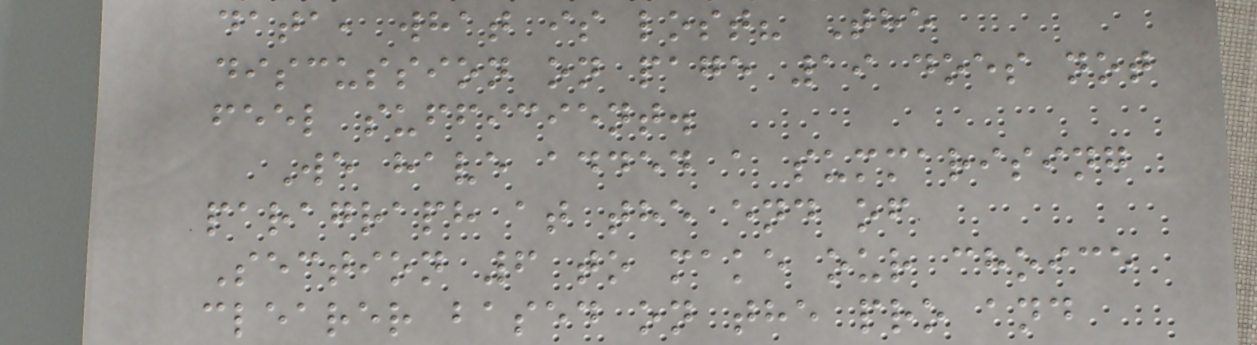data, what is lost? The
discussion on page 19 does not
feel sufficient.
We have added a summarising
paragraph at the end of
Section 6 to make our choice
clearer based on the pro and
